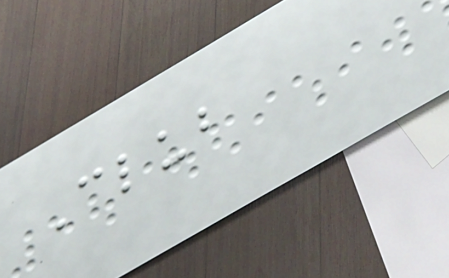Club
